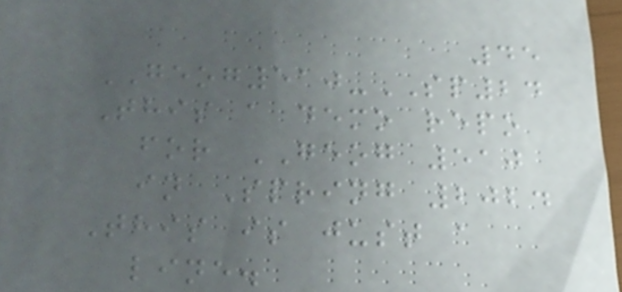45
GEOG510-SP24
This a demo repo
for GEOG 510
in Spring 2024
This is just a
line.
